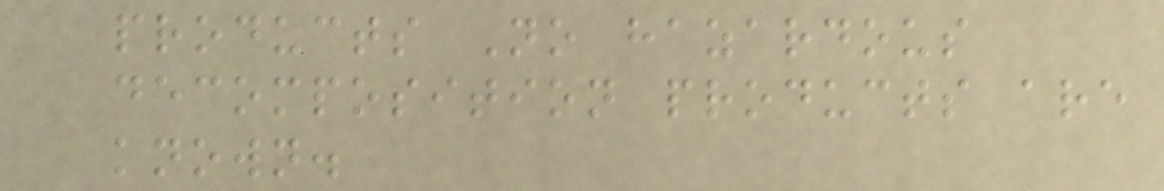products No hazardous
decomposition products are
known.
